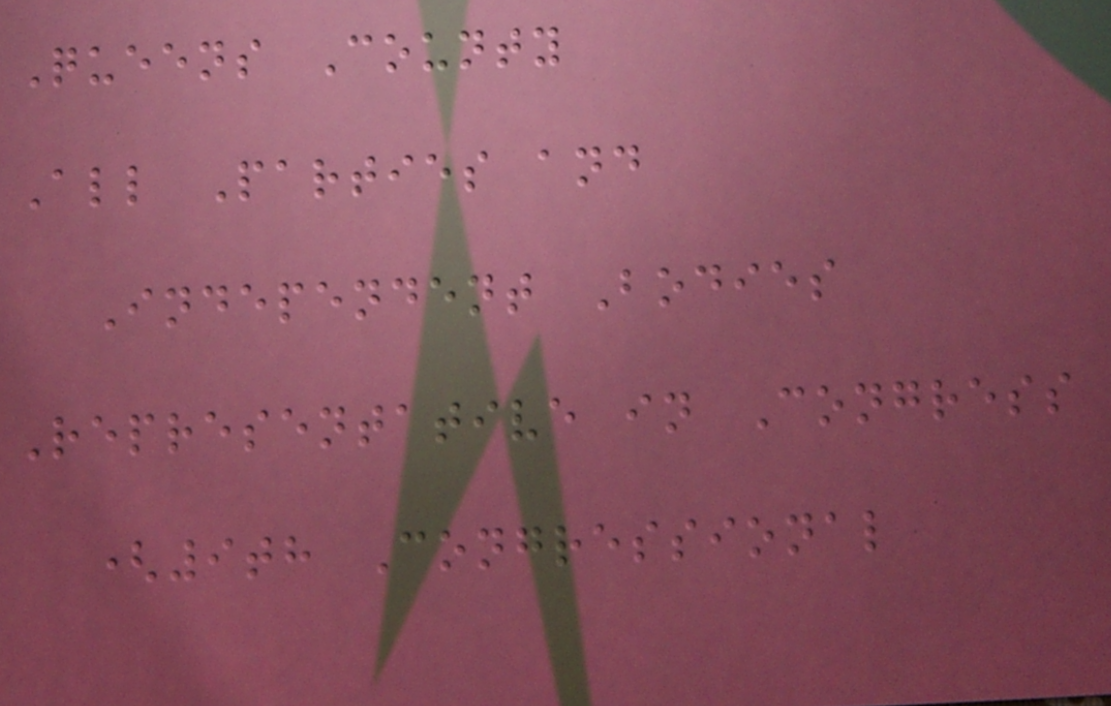Queens County
All Parties and
Independent Bodies
Representative in Congress
(9th Congressional
